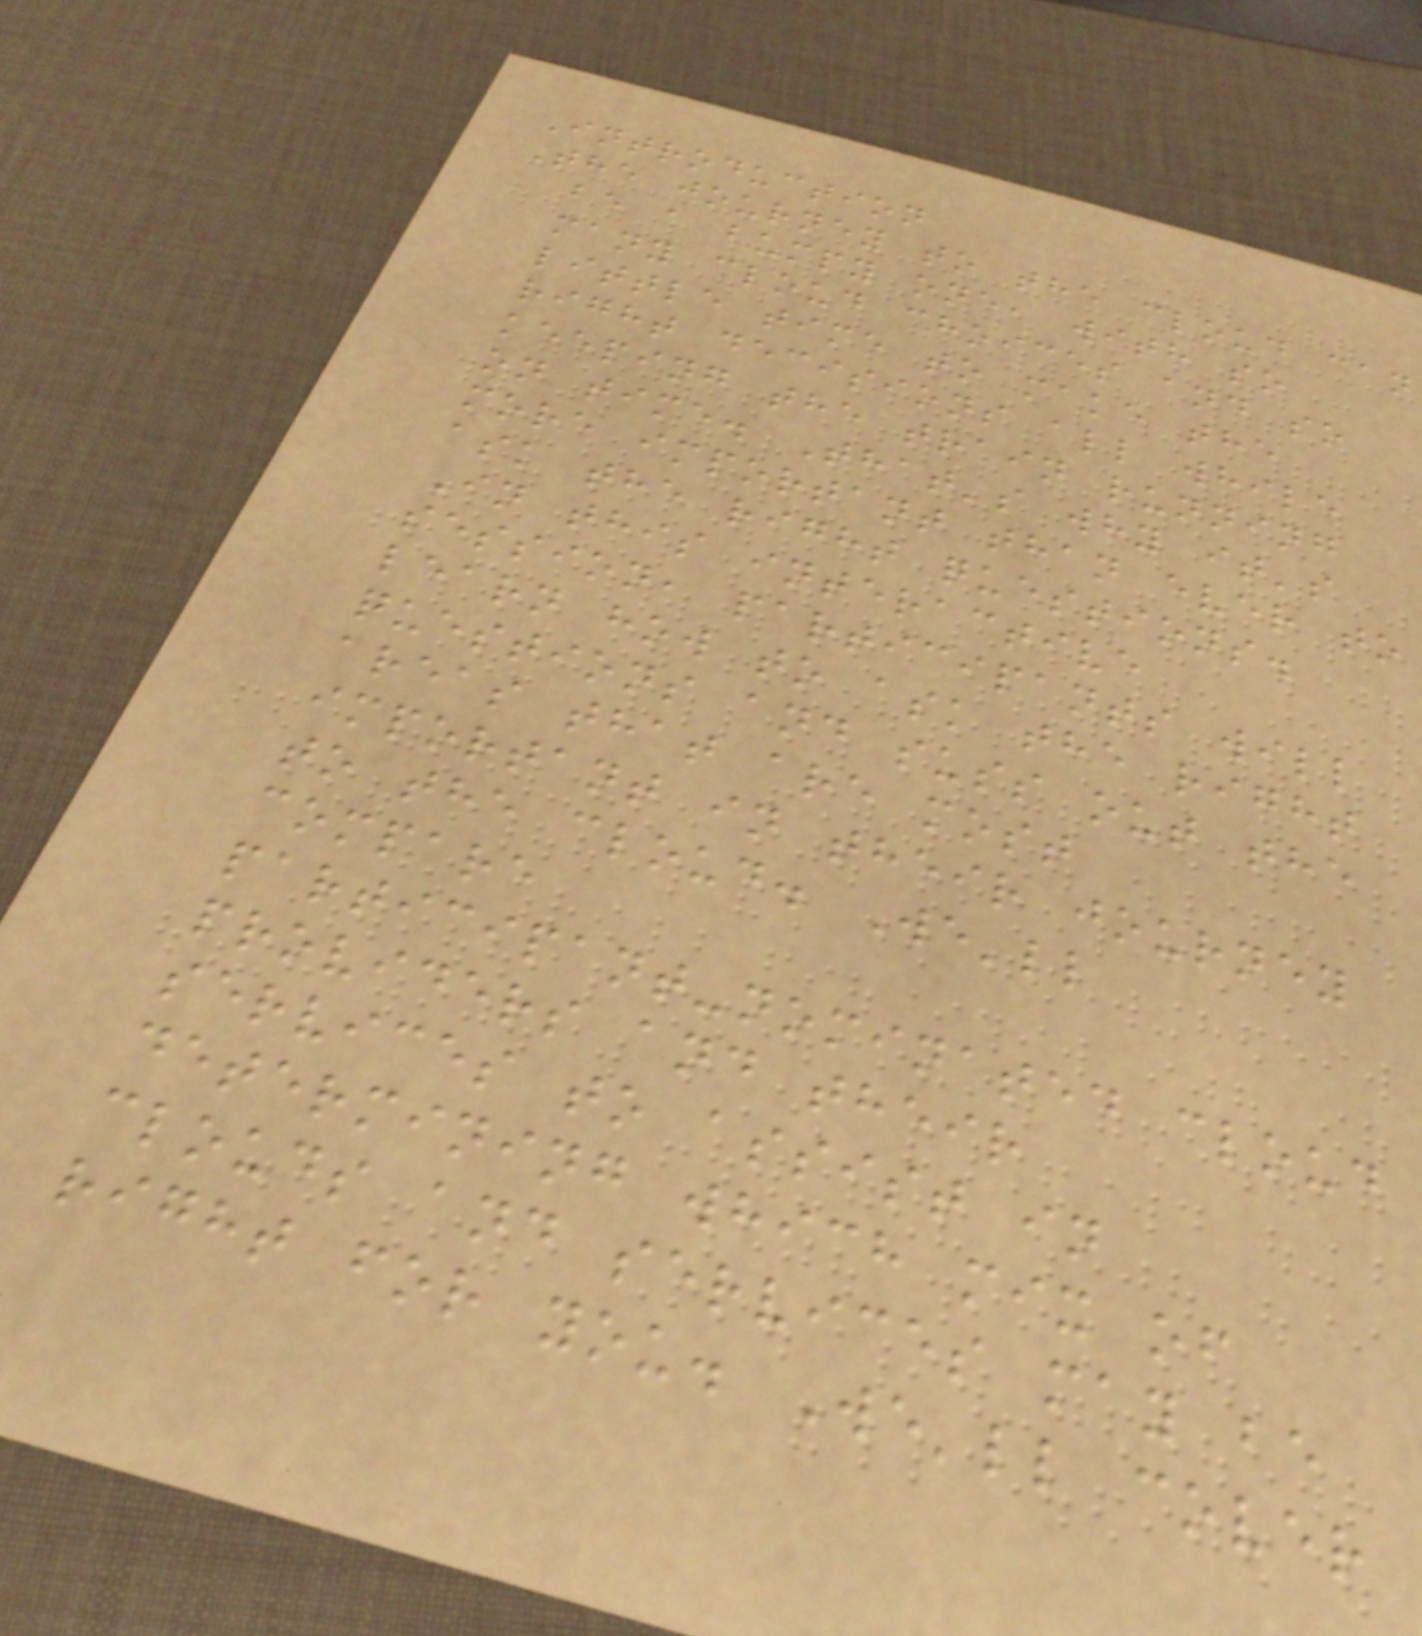Introduction
The journey to the cloud can
be a bumpy one, with so
many cloud choices and so
little time to make the
right decisions all while
keeping the train running
on time. That's why it's
more important than ever to
ask the right questions.
In this interactive
session, participants will
learn how to ask the right
questions and suss out the
areas that are most
important in their journey
to the cloud. We'll
compare
participant-nominated cloud
providers and their
services to assist in
determining which mix of
clouds and services may be
right for you. We'll cover
